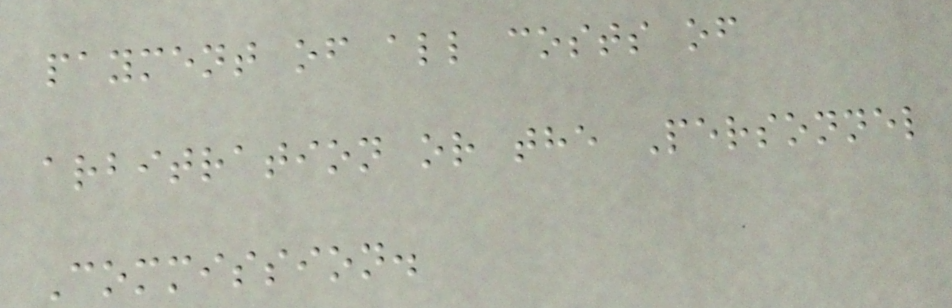payment of all costs of
arbitration or the Personnel
Commission.
